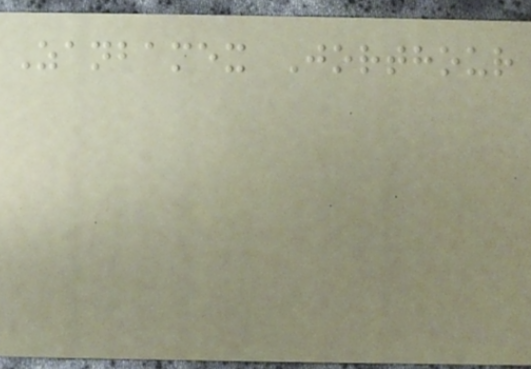Zanbamex Jorthour
